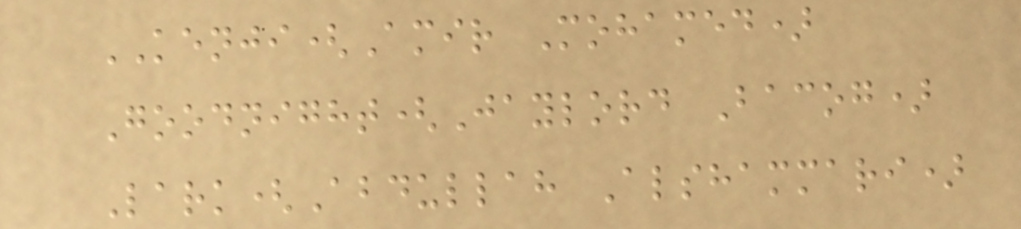KENJI(Amir Mohamed)
Goodnight(Jaylord Bacog)
Lark(Abdullah Alshammari)
